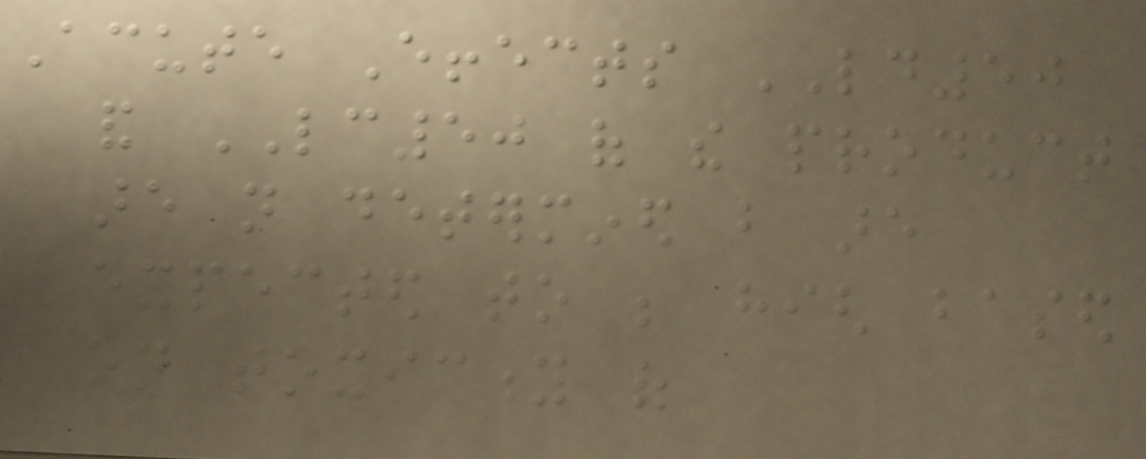Acute Effects LD50
and LC50 of the product
are not determined but are
expected to be high based
on toxicity of
